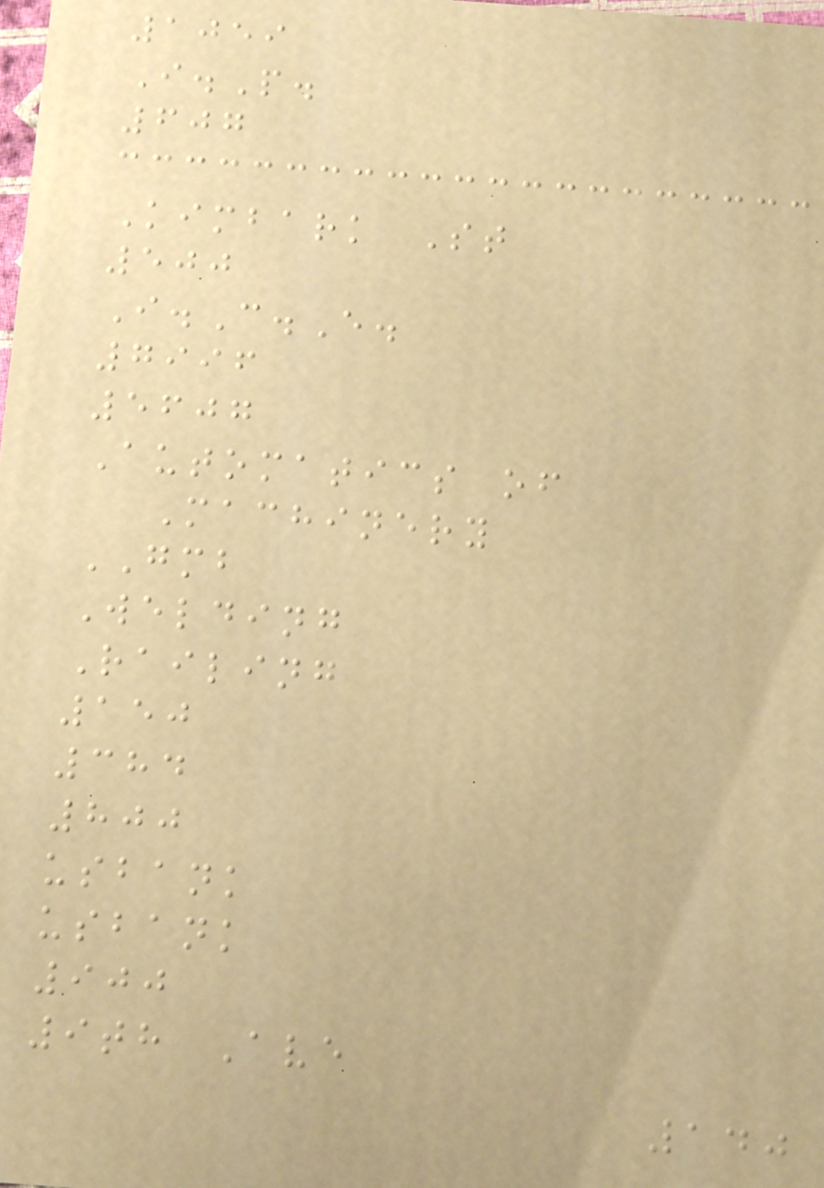1059
I.P.
607
Kimbark St
500
I.C.E.
7996
5607
Automatics of
Machinery
GMB
Welding
Railing
150
384
800
usbank
usbank
900
9th Ave
140
